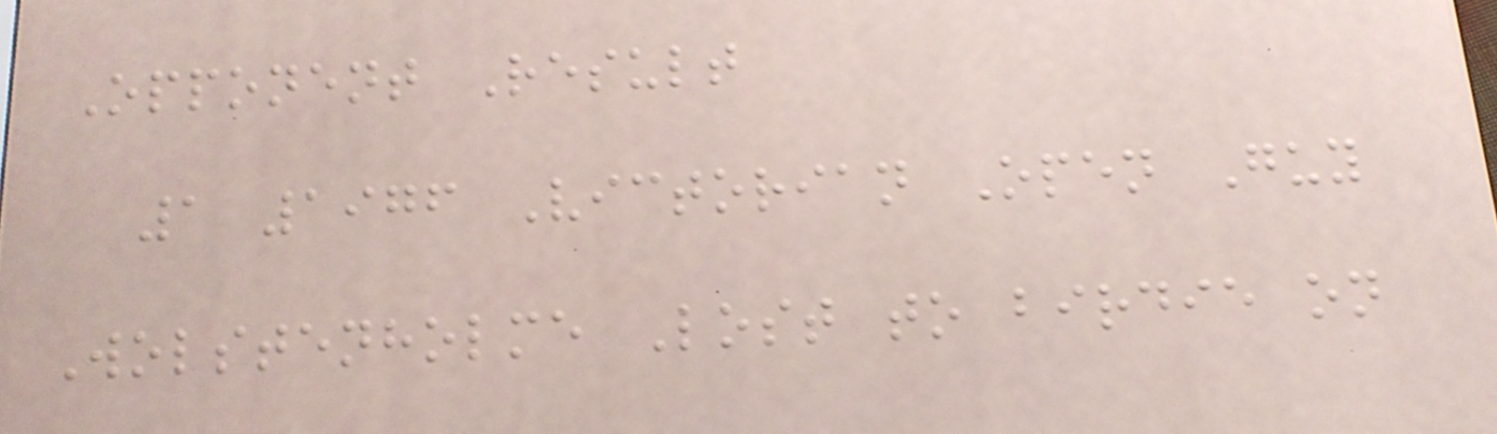Opponent Result
1 1976 Victorian Open Guy
Wolstenholme Lost to birdie on
